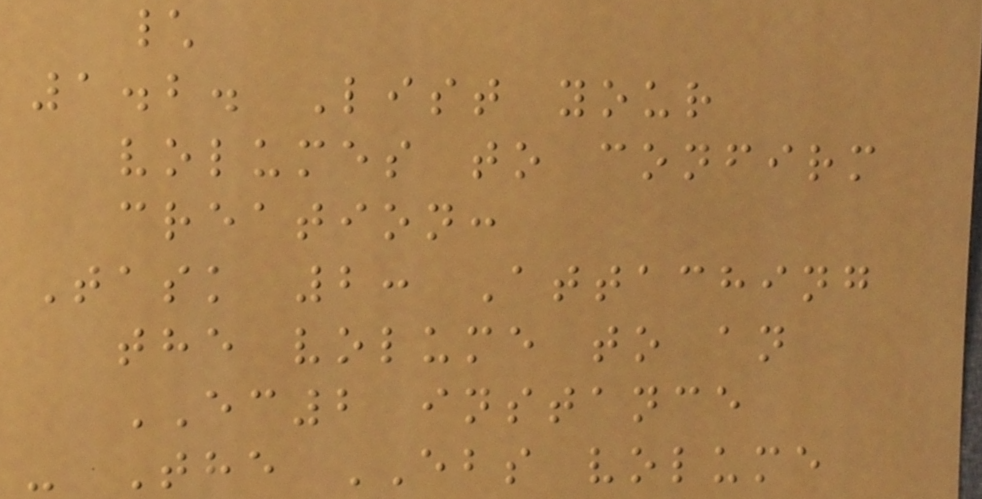\
1.2. List your
volumes to confirm
creation:
Task 2: Attaching
the volume to an
EC2 instance
- The EBS volume
